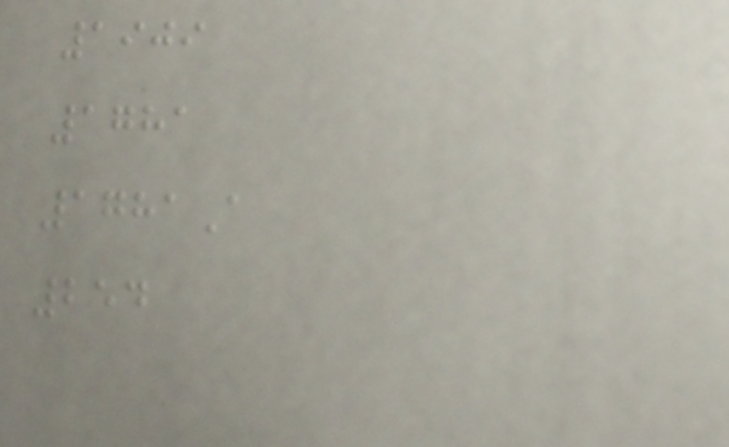1909
1781
1781A
254
